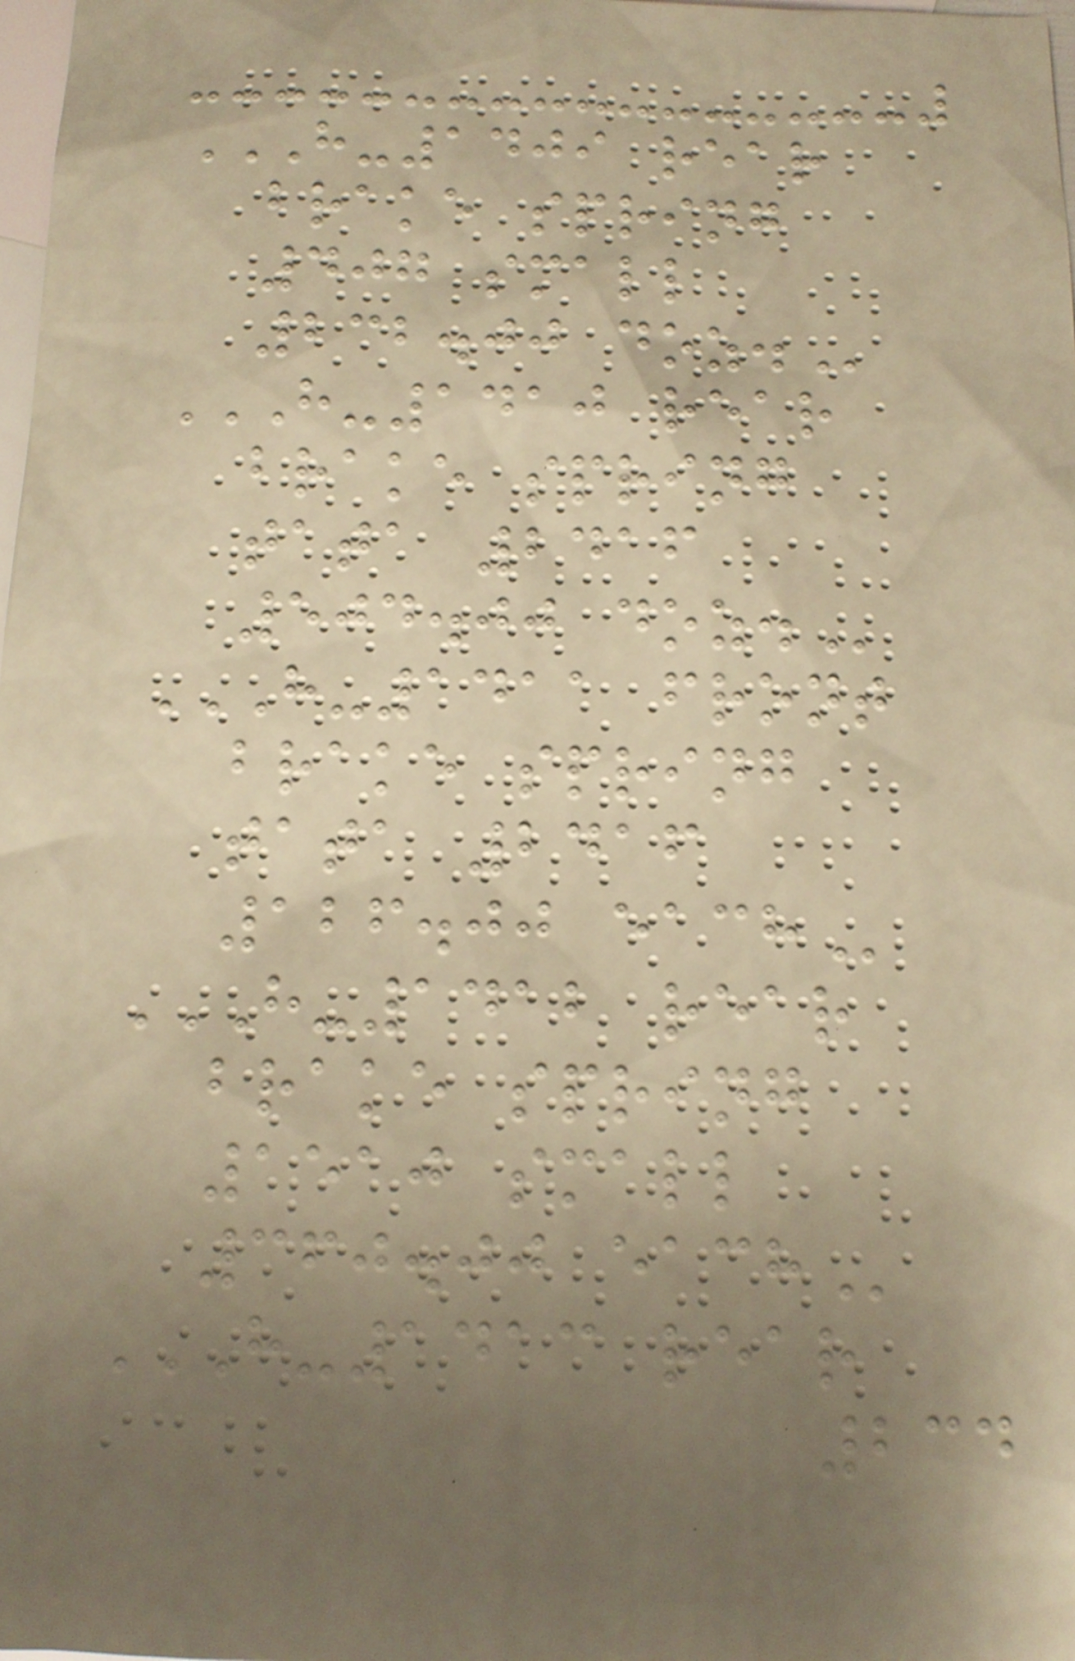H-1409 REAR
BRAKE SPRING
407 SMALL
232.00 DOZ.
H-1410 REAR
BRAKE SPRING
TATA 2416
504.00 DOZ.
H-1411 FRONT
BRAKE SPRING
TATA 2416
126.00 EACH
H-1412 REAR
BRAKE SPRING
1510 SMALL
360.00 EACH
H-1413 REAR
234
